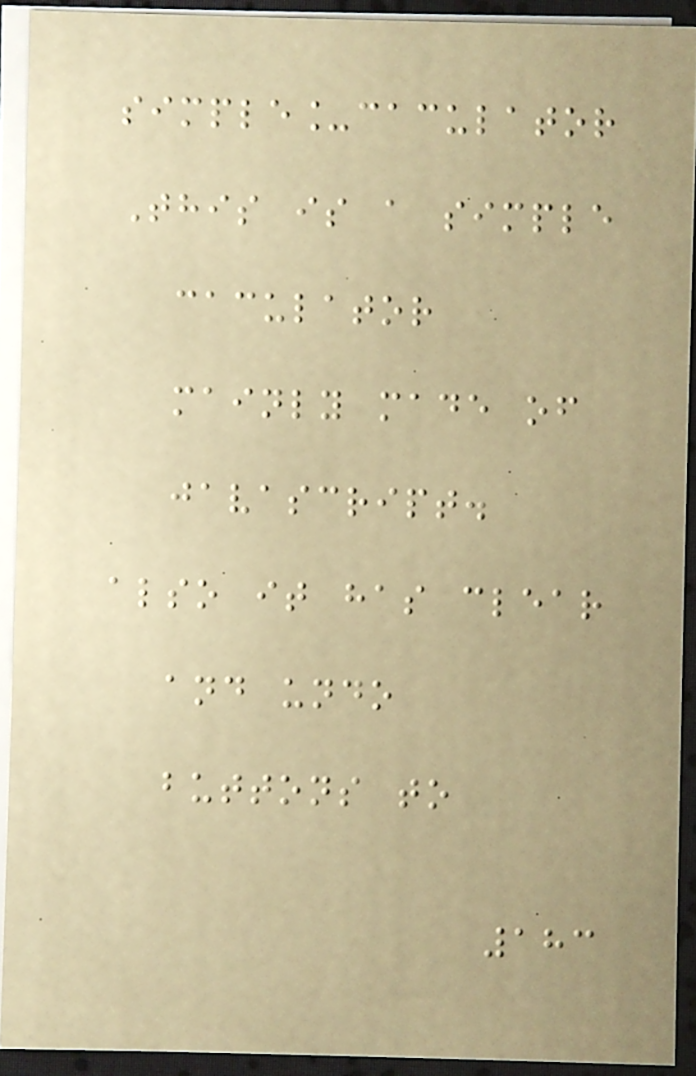simple_caculator
This is a simple
caculator
mainly made of
javascript.
also it has clear
and undo
buttons to
183
